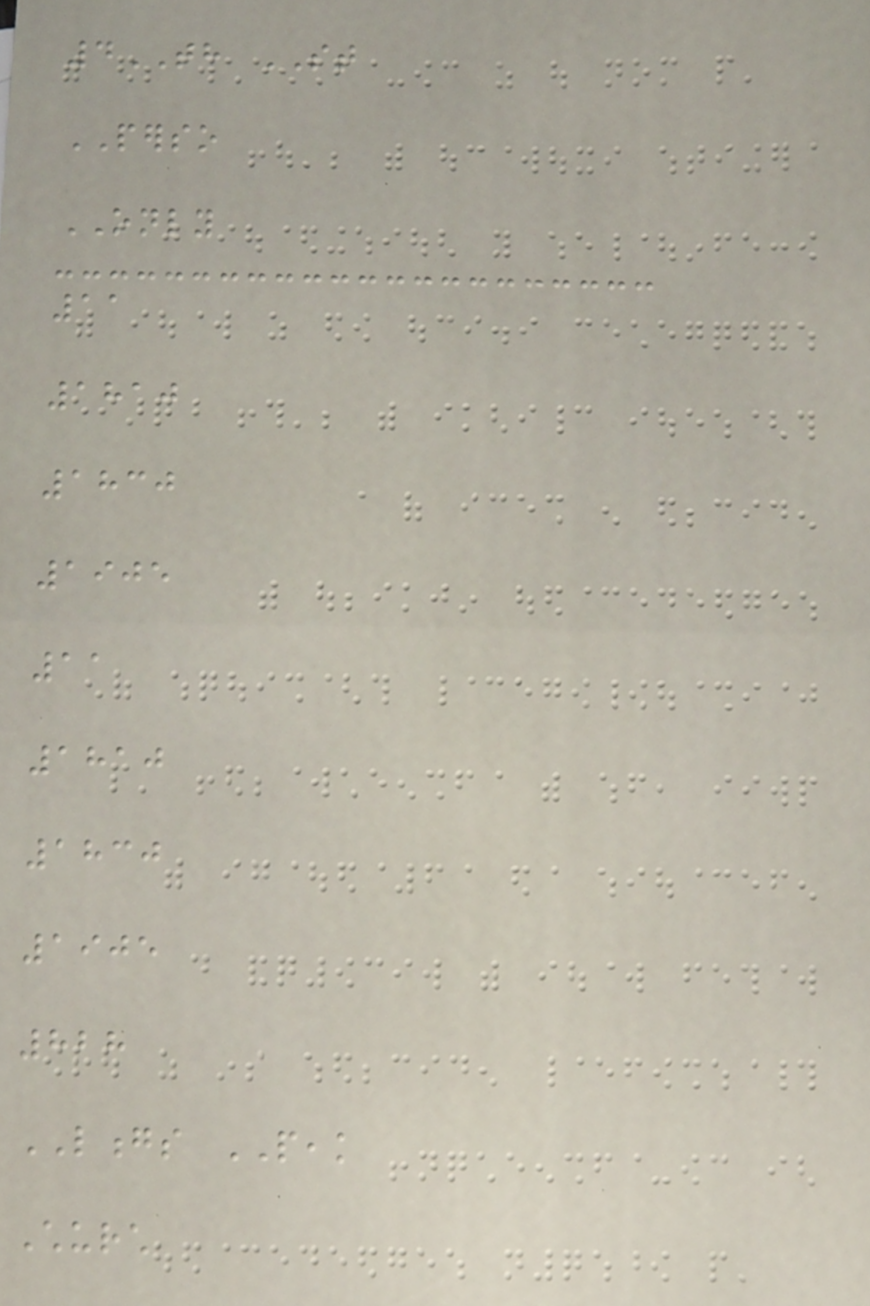4TH ST
PERSO
ONLY
11
1810
1830
1905
11
1810
1830
1905
828
LONGS PEAK
Church
